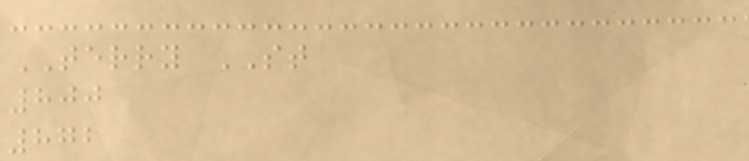TERRY ST
800
872
